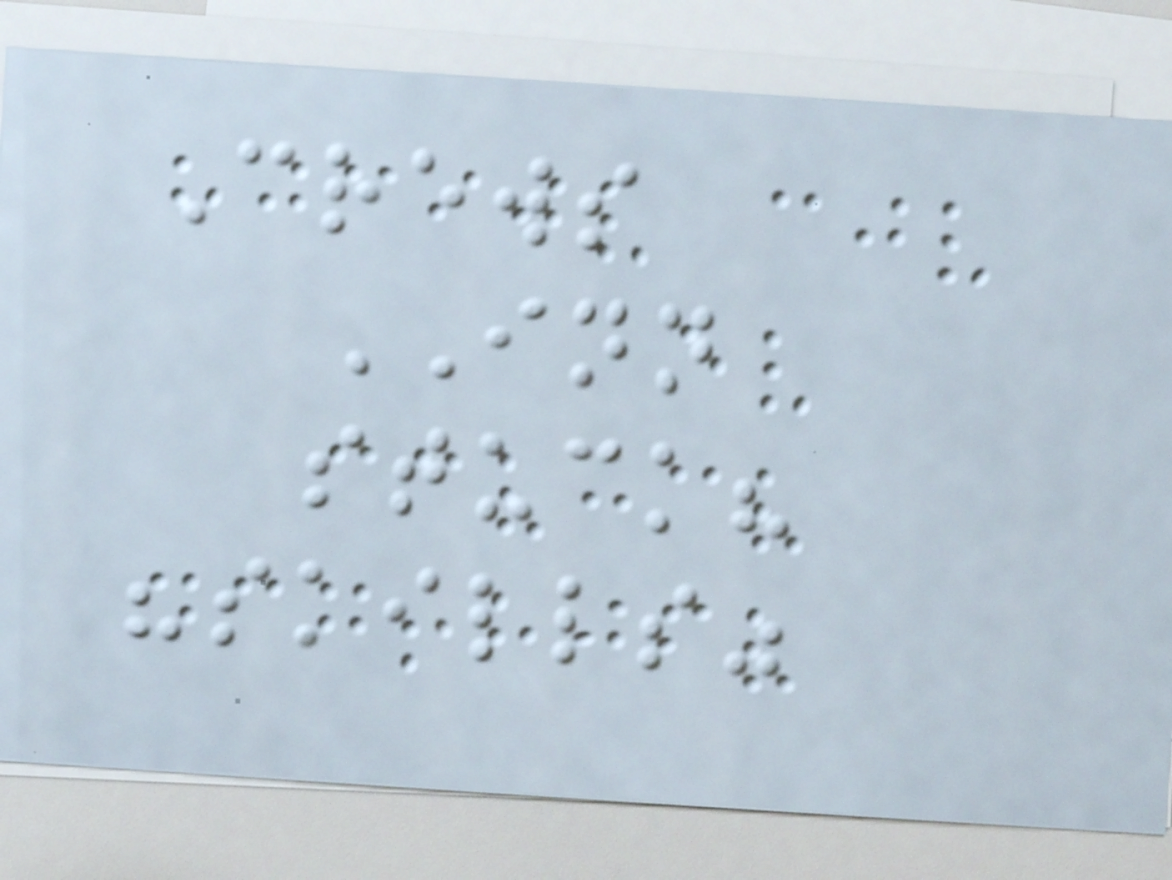Crews
INN
stuck?
"skills"
